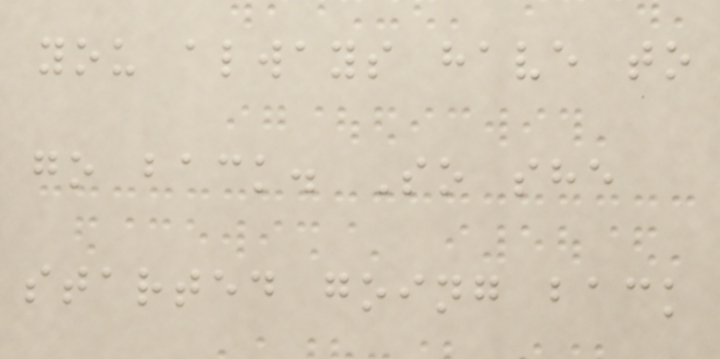you always have to
go back. So she
started going back
